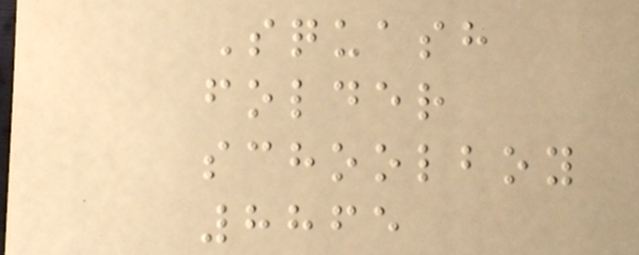Squash
folder
schoolboy
8865
